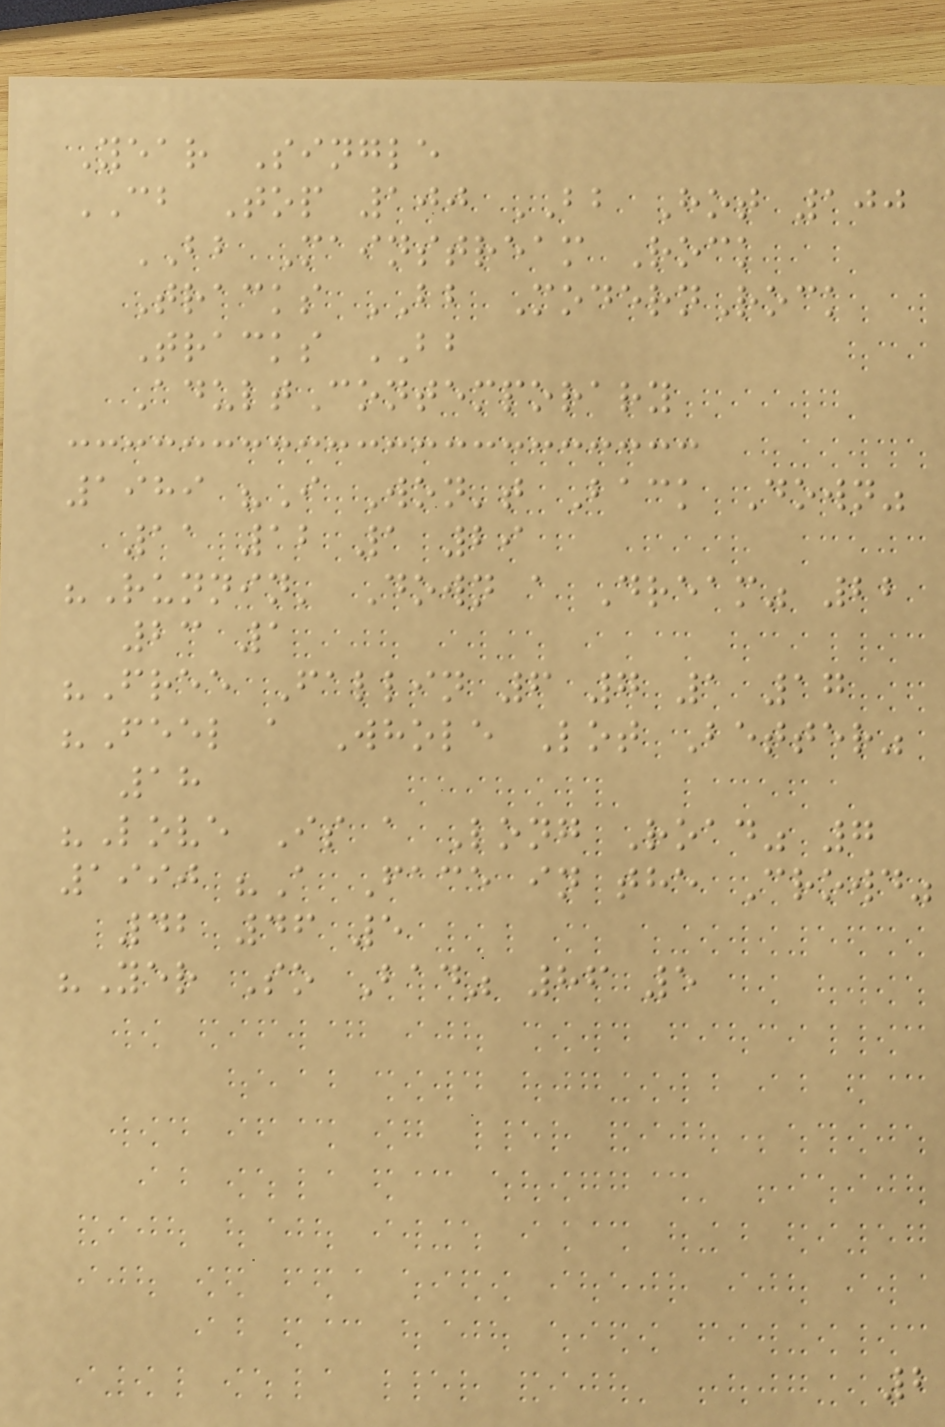Year Single
CB Top 100 BB Hot 100
BB Mainstream Rock
Tracks BB ModernRock
Tracks BB
AdultContemporary
1989 "I Won't Back Down"
11 12 1 29
"Runnin' Down a Dream" 22
23 1
"Free Fallin 6 7 1 17
"Feel a Whole Lot Better"
18
"Love Is a Long Road" 7
1990 "A Face in the Crowd"
42 46 5
"Yer So Bad" 86 5
2
